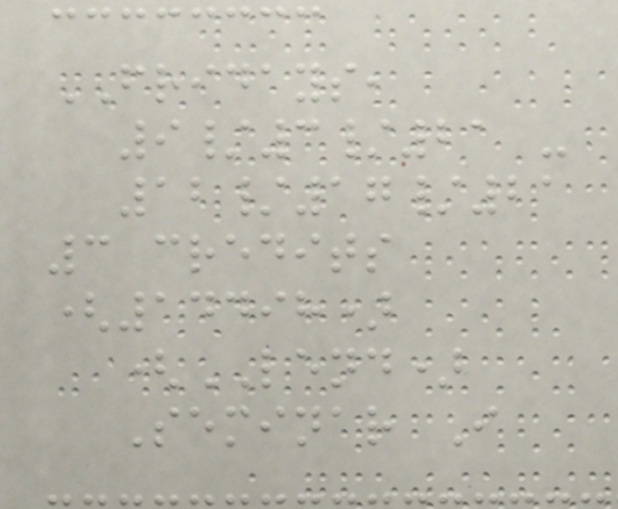FRIDAYS,
9/3/21 -
12/17/21
3 credits
(14498)
(LEND)
Seminar I
